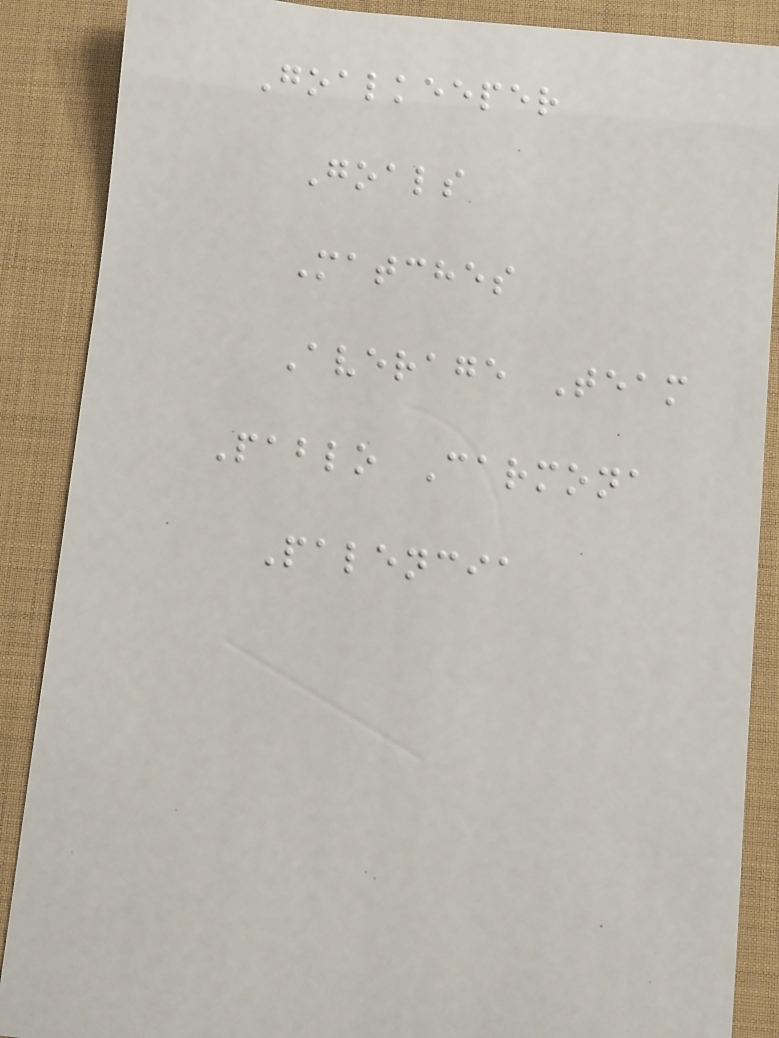Goalkeeper
Goals
Matches
Average Team
Pablo Carmona
Palencia
